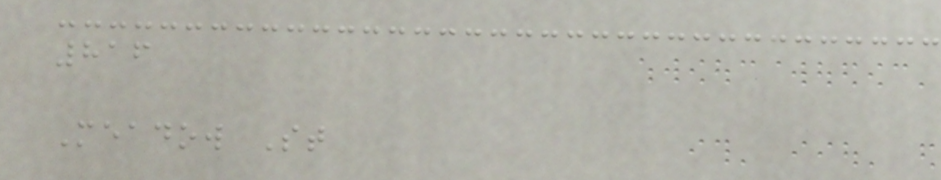816
Meadow St
